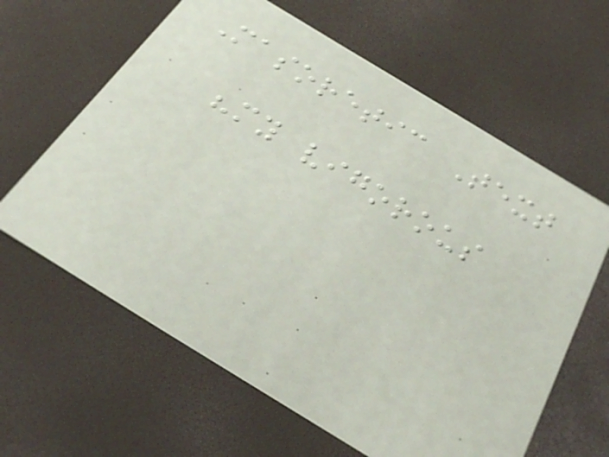Masoretic Text
"my vigorous
